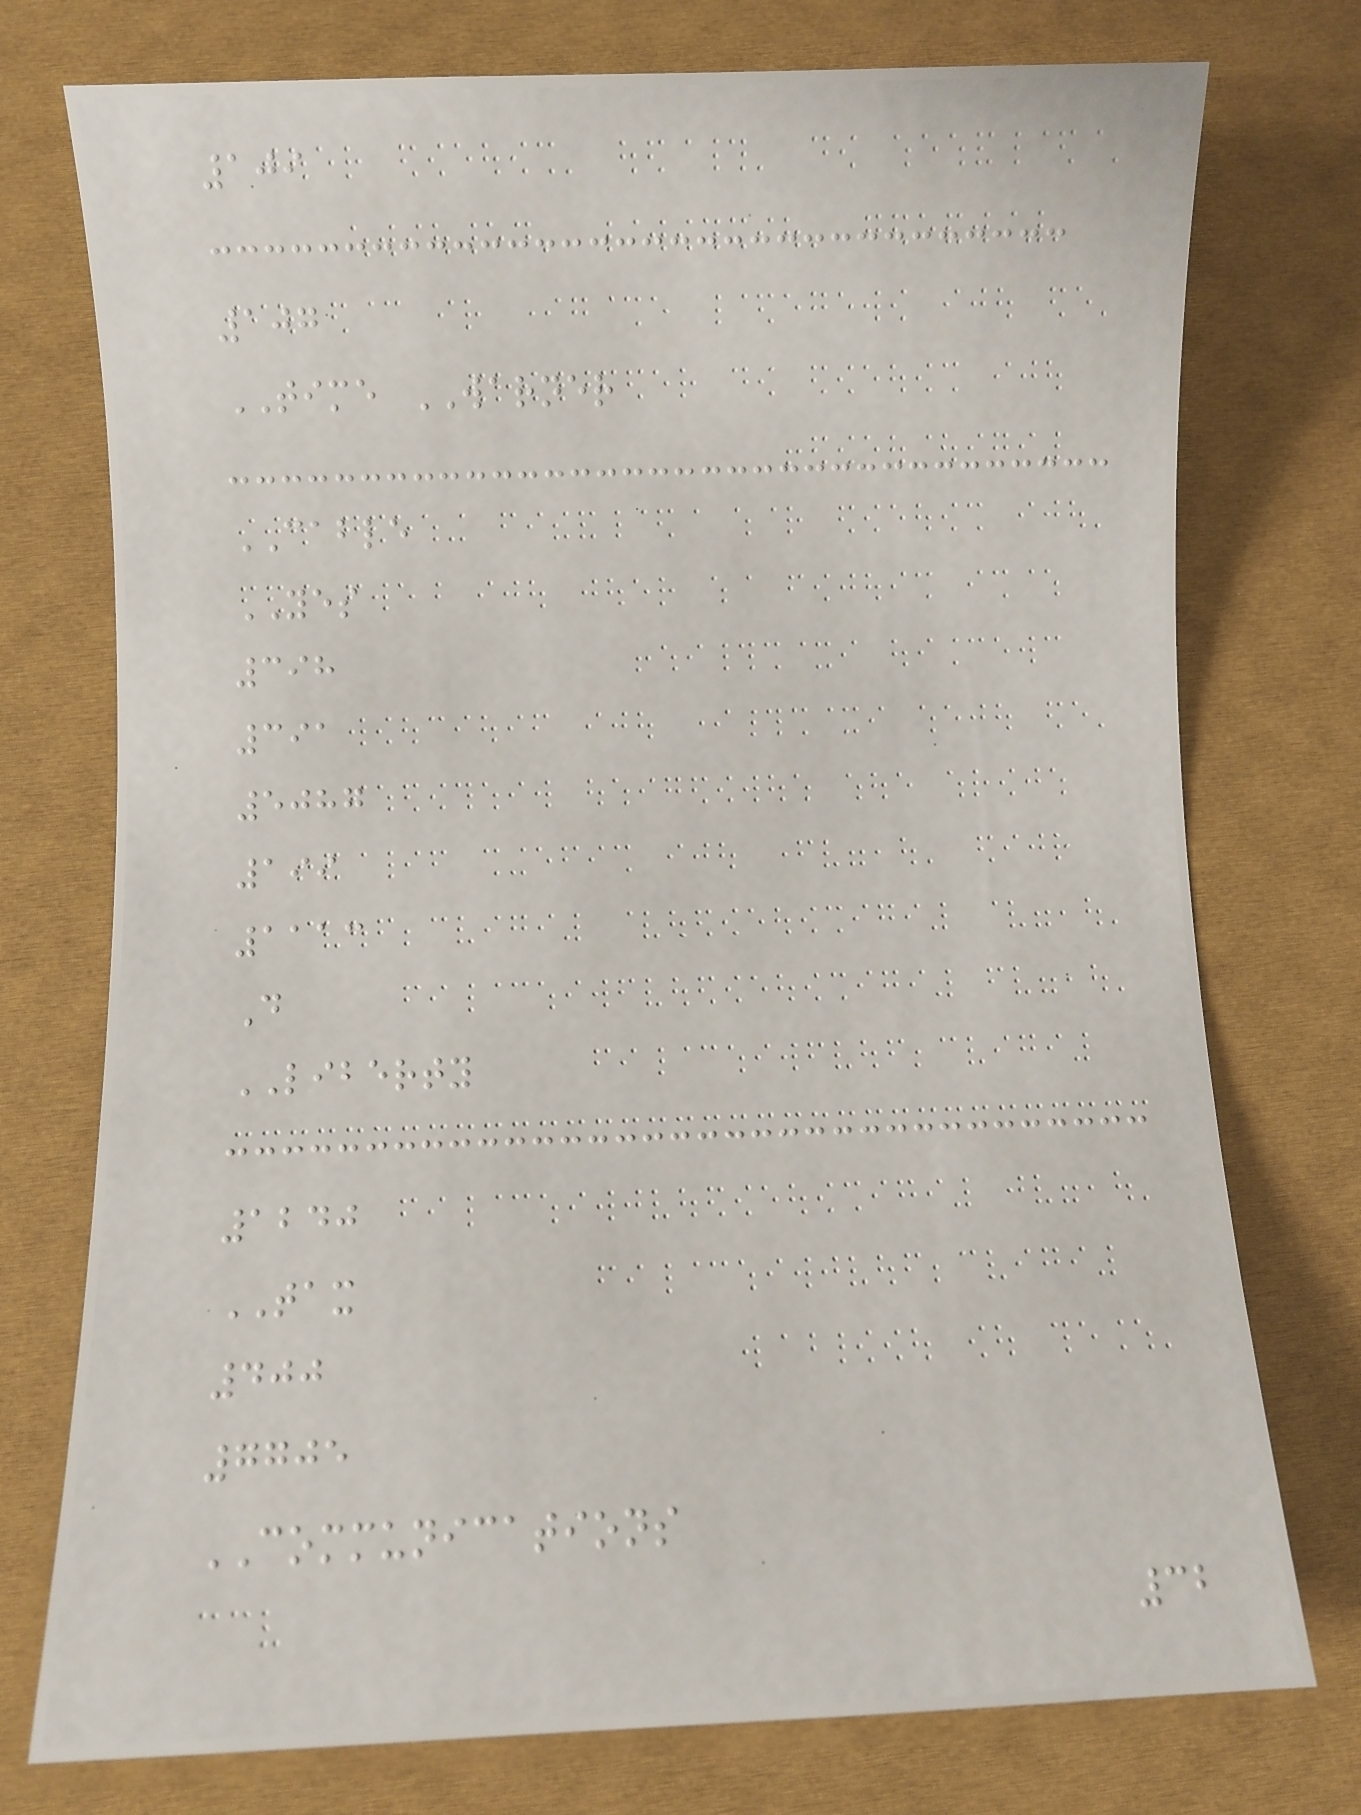109
107
TIME WARNER
CABLE
YES
398
391
5087
199
1113
D
LIBERTY
1240
TAX
400
7705
COMMUNICATIONS
32
